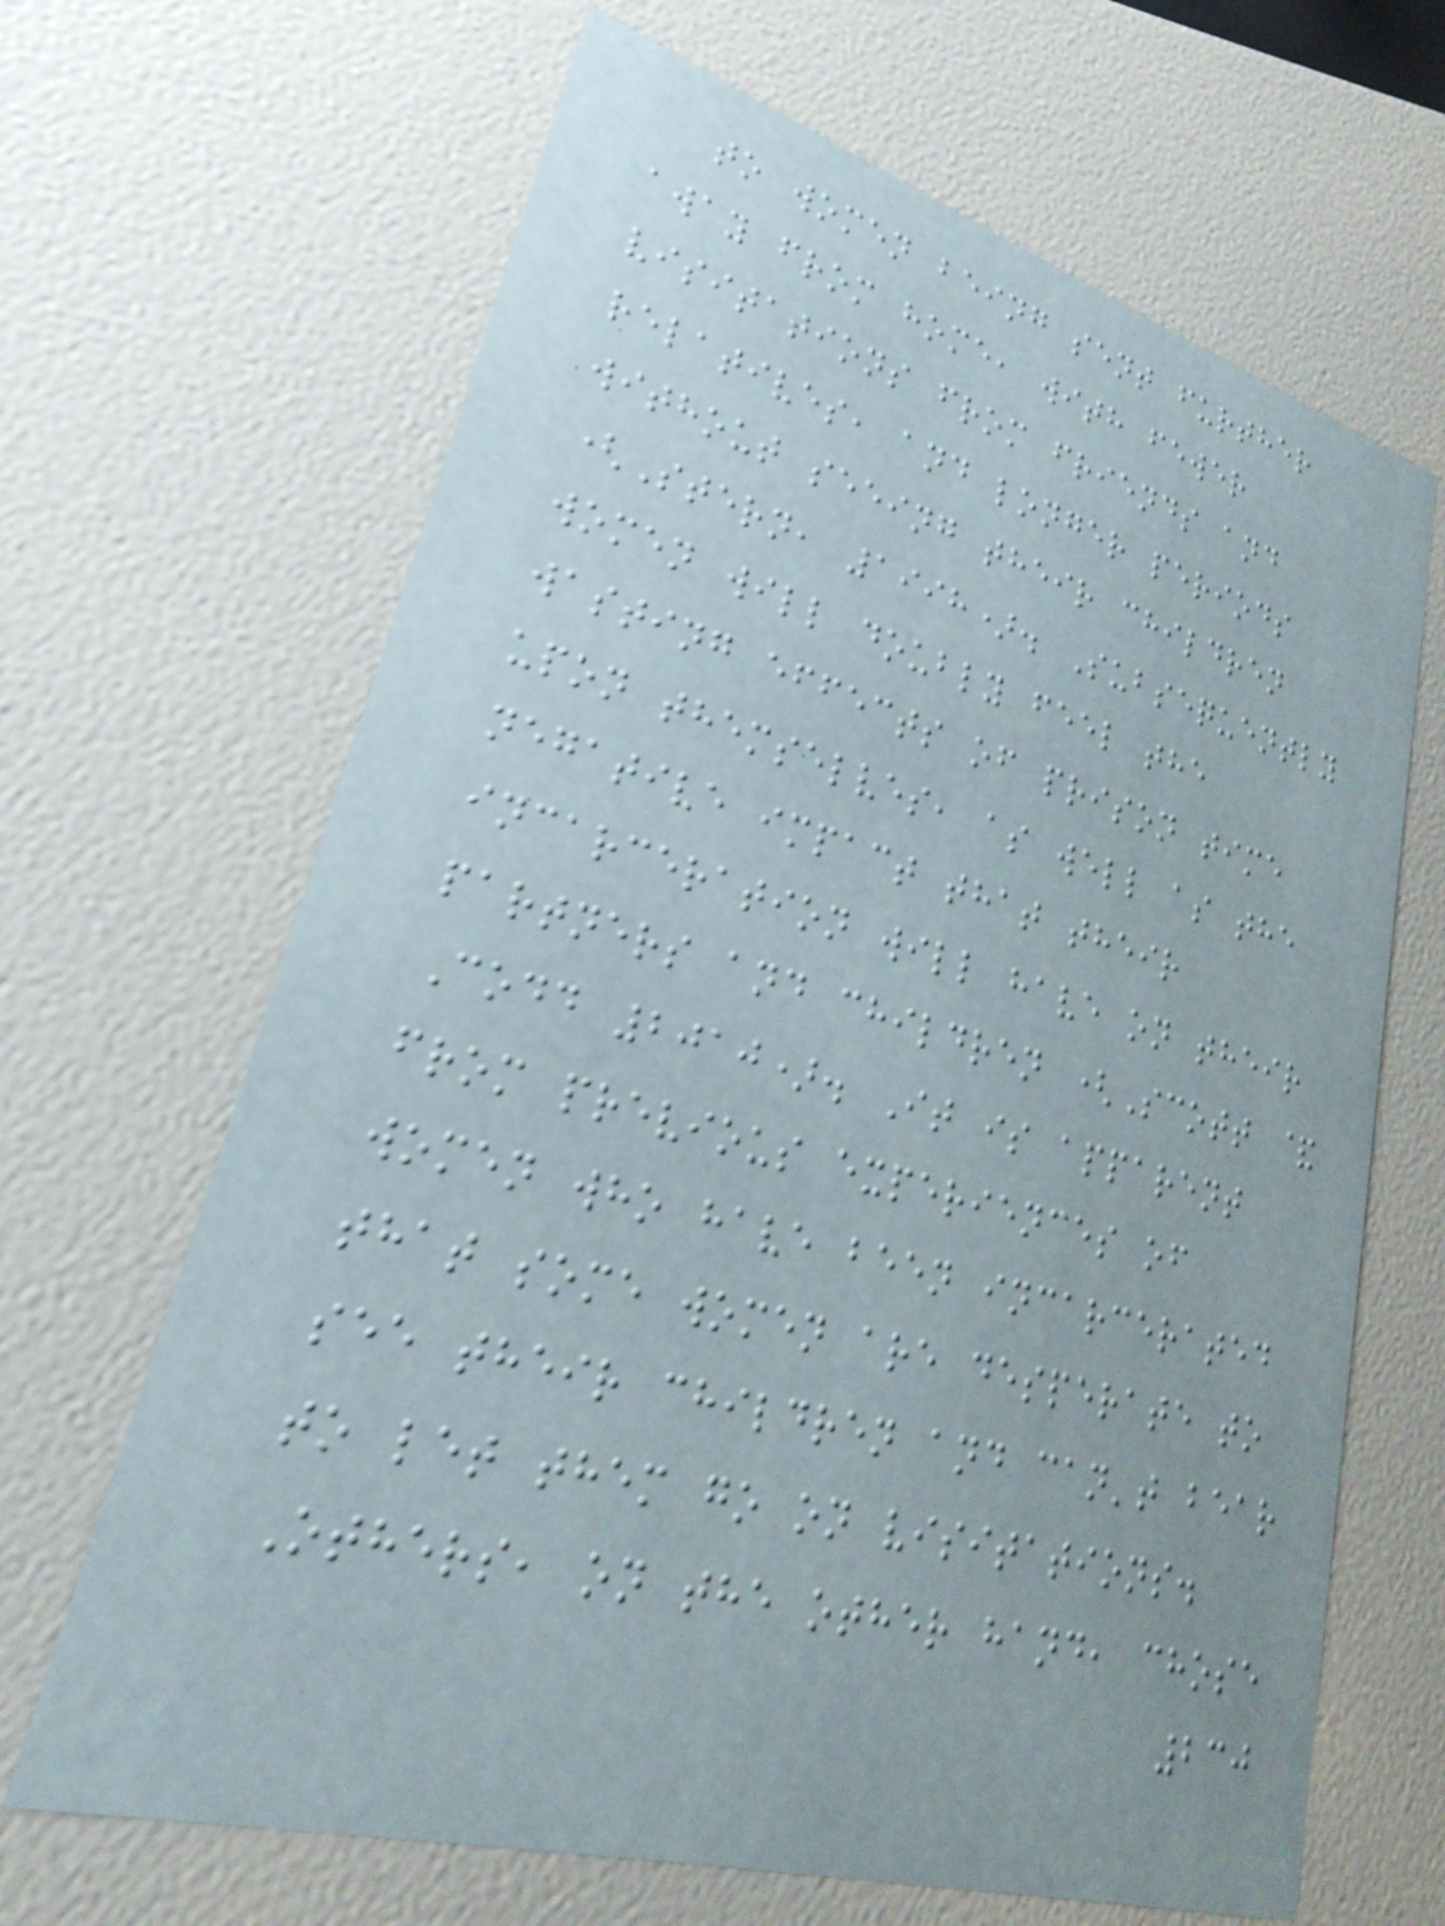to women being sent further
away from home, with fewer
visitations from friends and
relatives, and longer periods
without seeing their children
(Stern, 1998). Subsequently
women will doubly feel the
wasting effects of prison time
upon themselves, as well as the
negative impact that their
incarceration will have on their
partners and children (Scott &
Codd 2010). It is apparent
from previous experiences of
women who have been incarcerated
that some women are desperate to
see their children and can't bear
to let them go on visitations.
Others, on the other hand, chose
230
